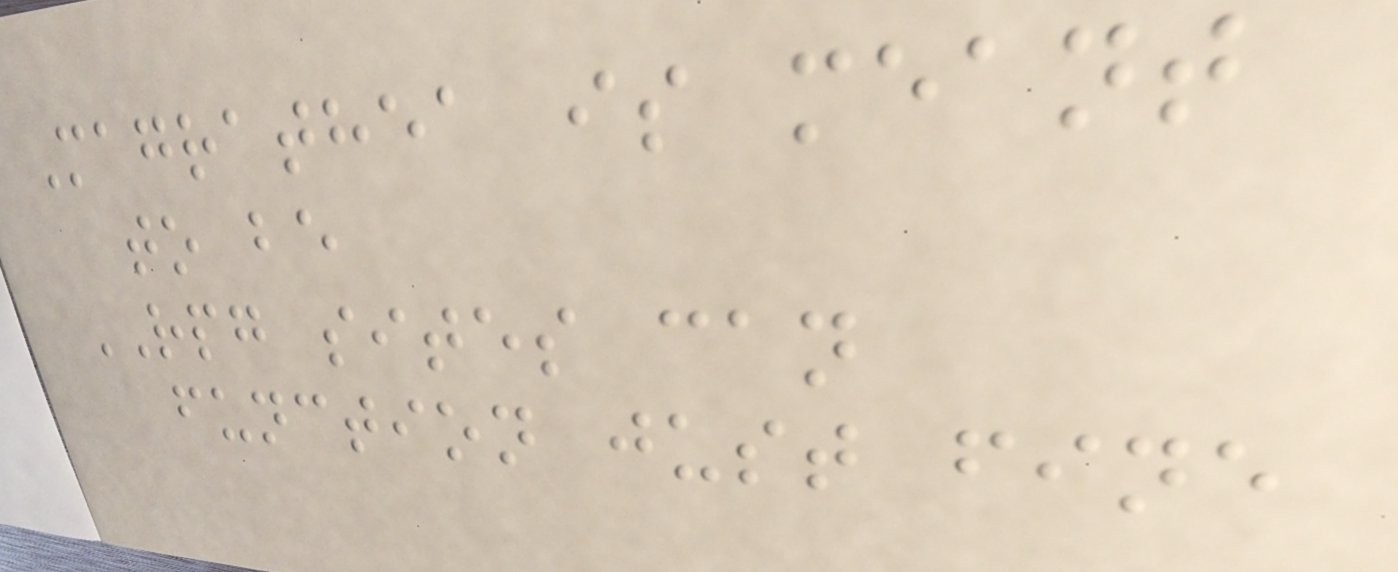Magrathea is meant
to be
RPG sites can
function just fine
